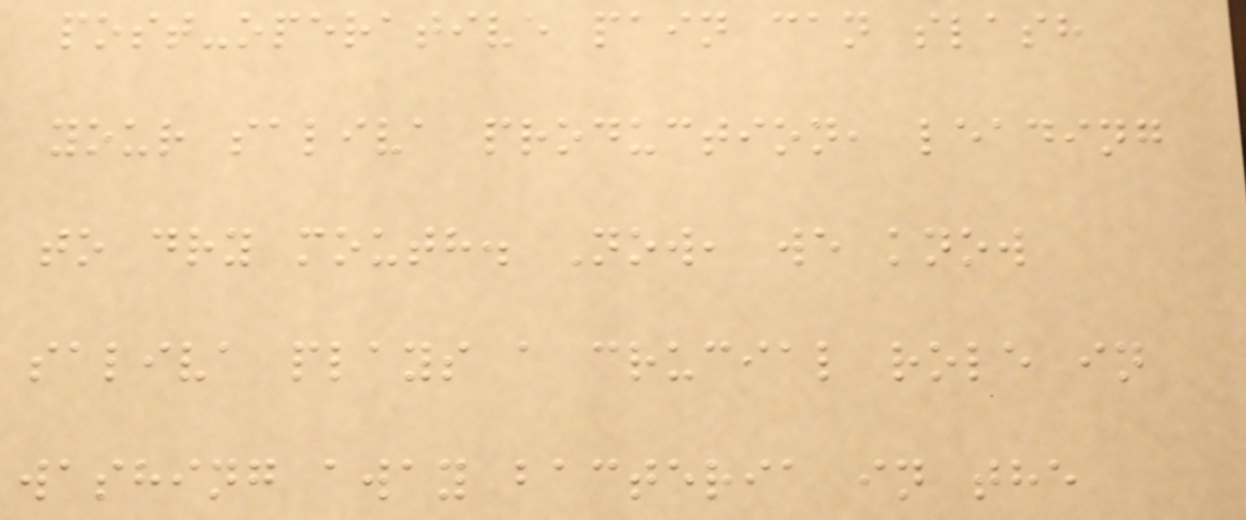post-operative pain can slash
your saliva production, leading
to dry mouth. Now, we know
saliva plays a crucial role in
washing away bacteria in the
